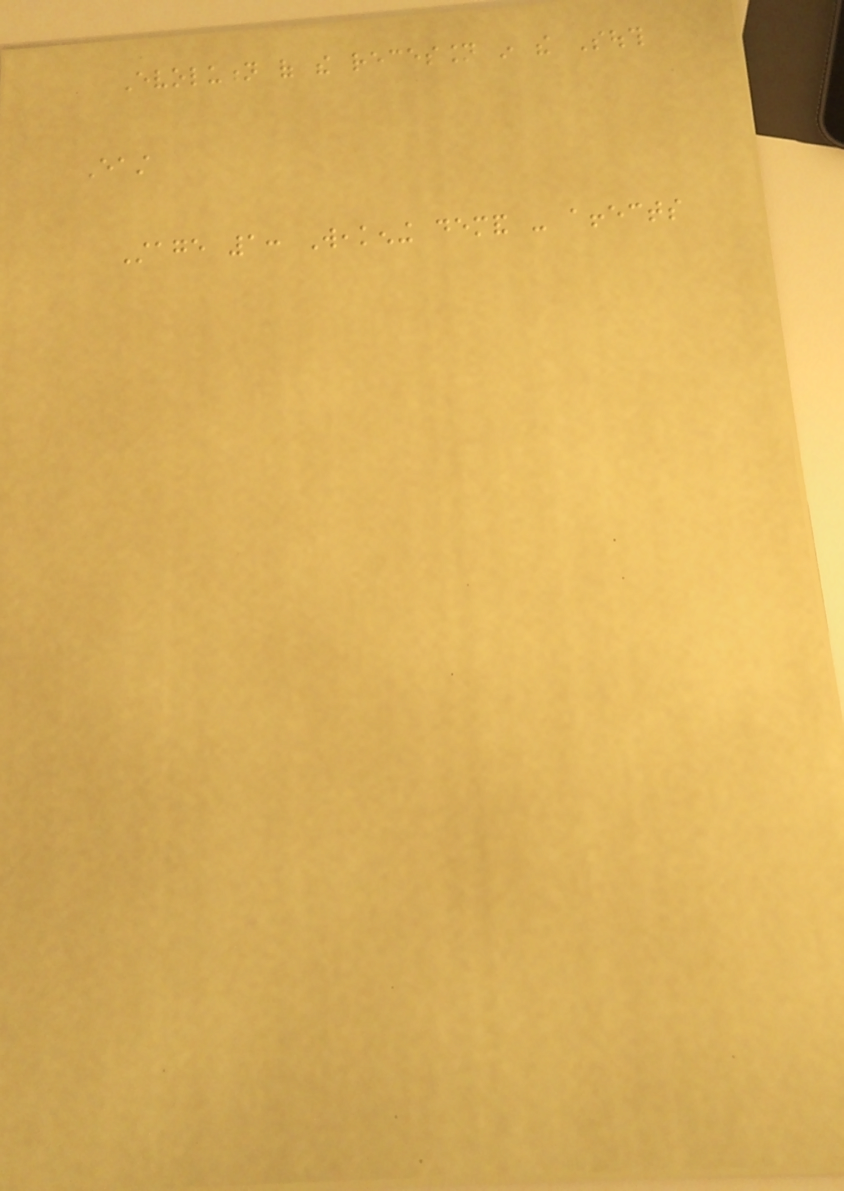Evolution of the recession in the South
East
Stage 1: Weakening demand - affects
